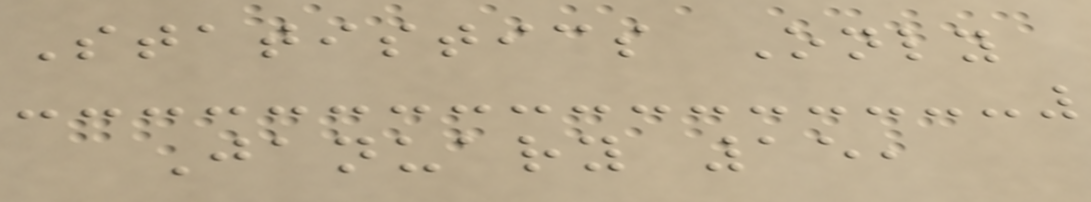Statistics Only
January 15,
